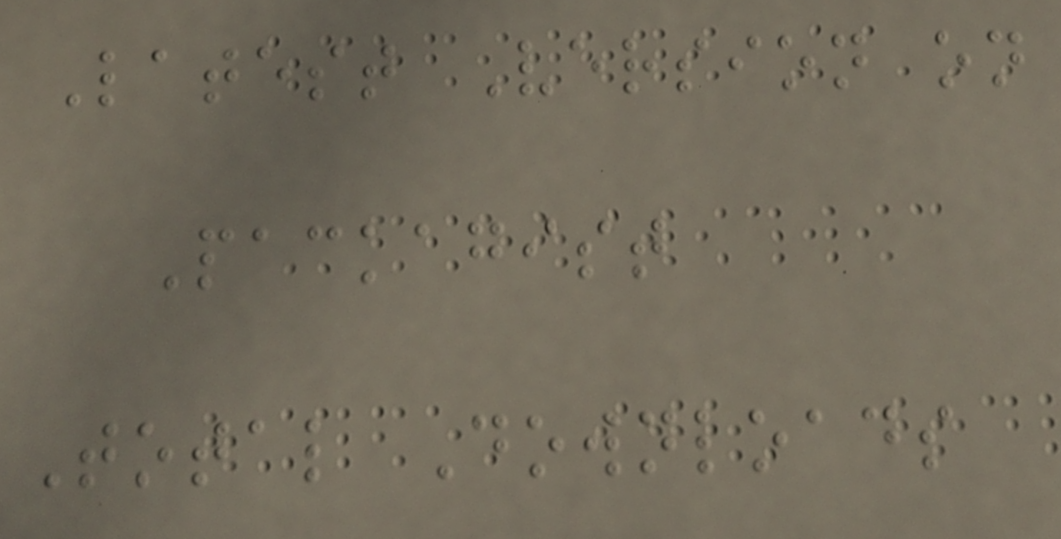Latest Version on
Packagist
Total Downloads
